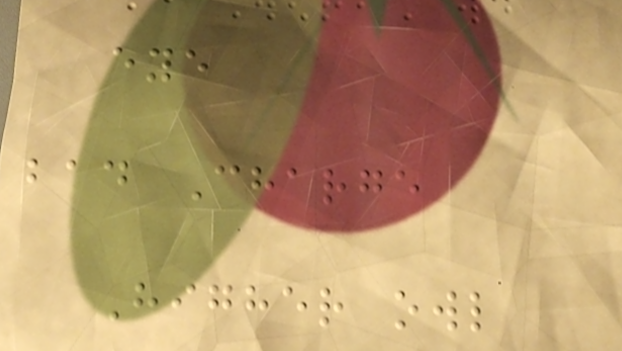eye
bad Charge
Higher owl
